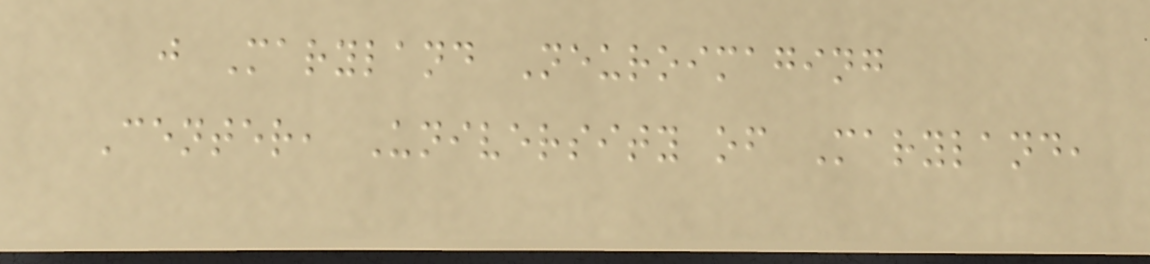j Maryland Neuroimaging
Center, University of Maryland,
